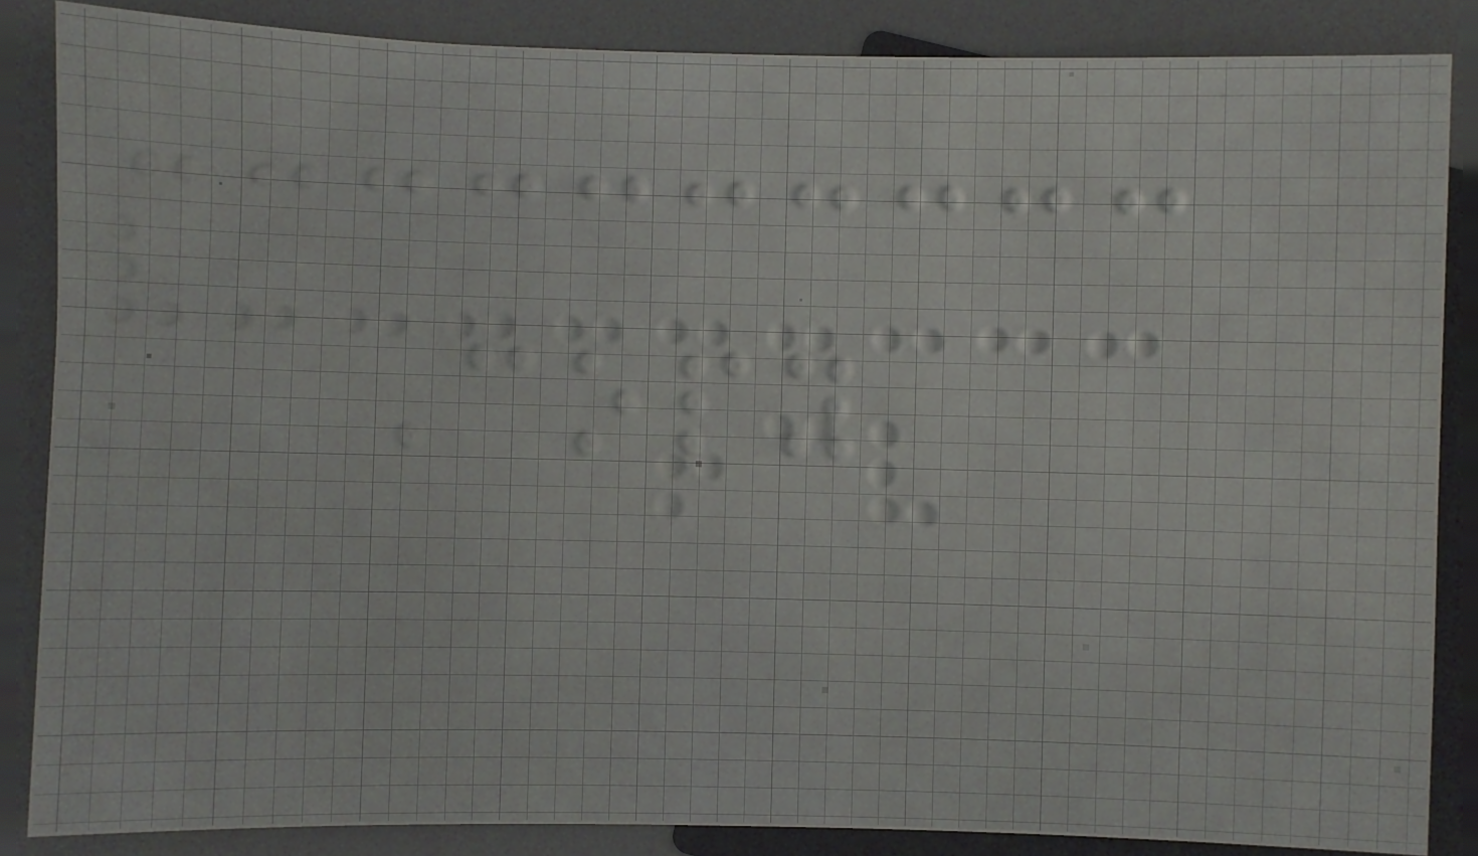Copy
